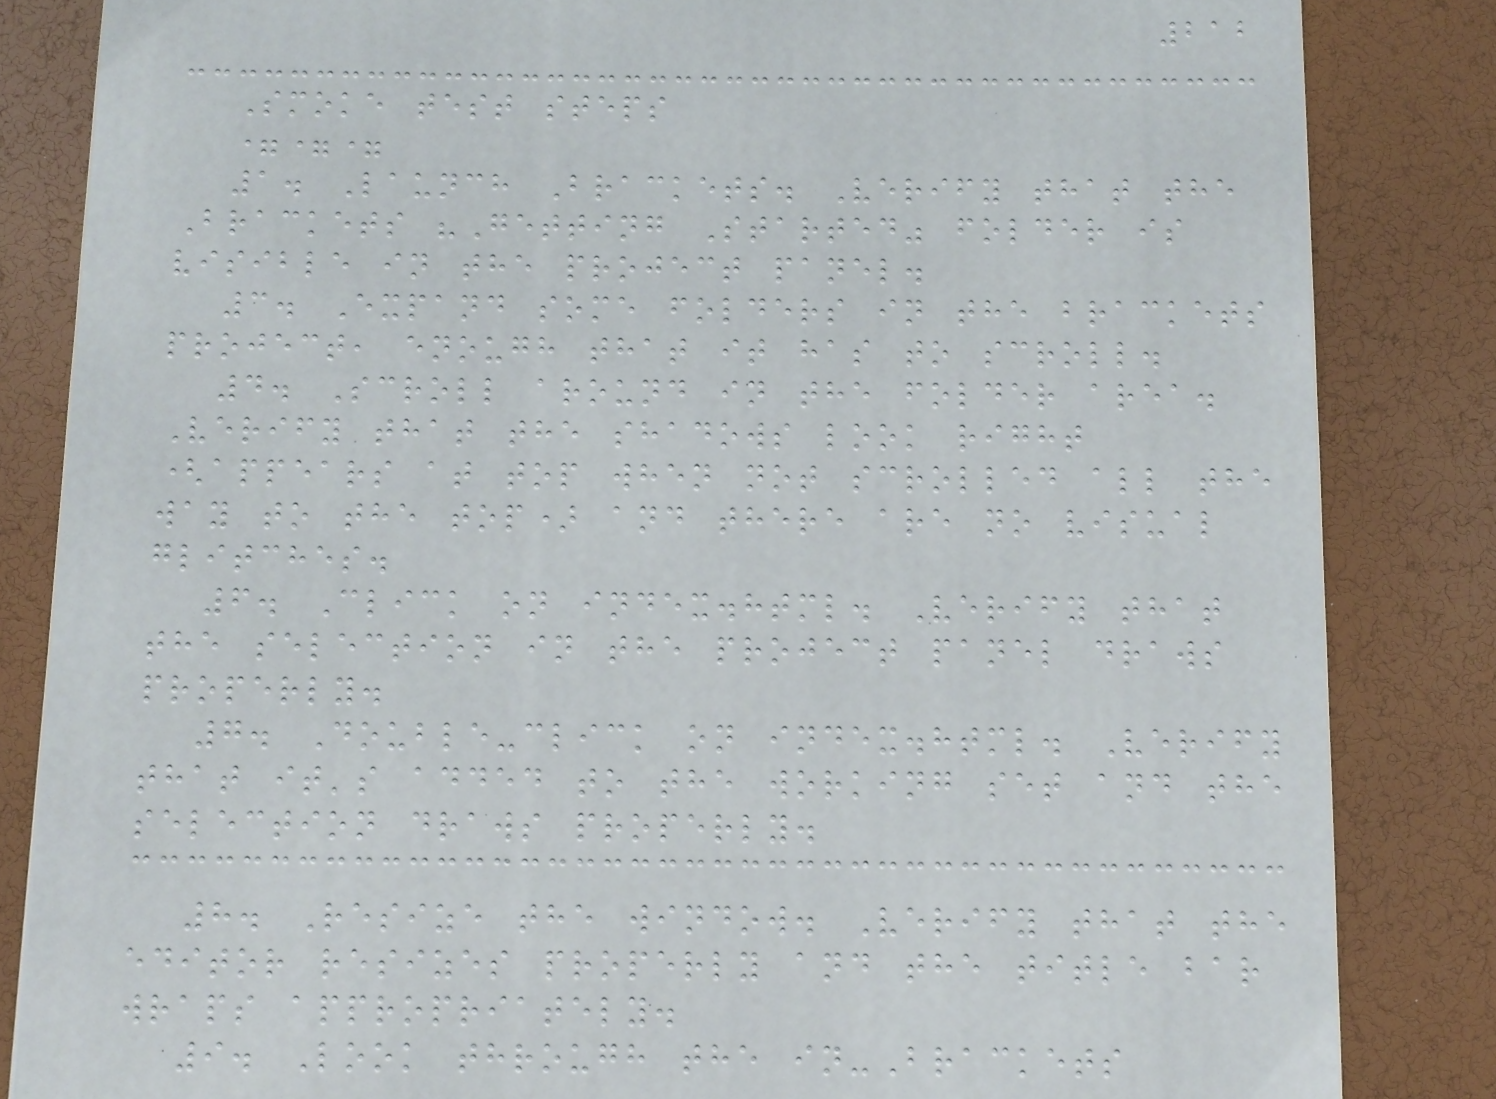212
Smoke test steps
===
1. Launch Brackets. Verify that the
Brackets "Getting Started" folder is
visible in the project panel.
3. Expand some folders in the brackets
project, enough that it has to scroll.
4. Scroll around in the folder area.
Verify that the shadows look right
(appears at top when not scrolled all the
way to the top) and there are no visual
glitches.
6. Click on index.html. Verify that
the selection in the project panel draws
properly.
7. Double-click on index.html. Verify
that it's added to the working set and the
selection draws properly.
8. Resize the window. Verify that the
editor resizes properly and the title bar
wraps appropriately.
9. Look through the in-Brackets
